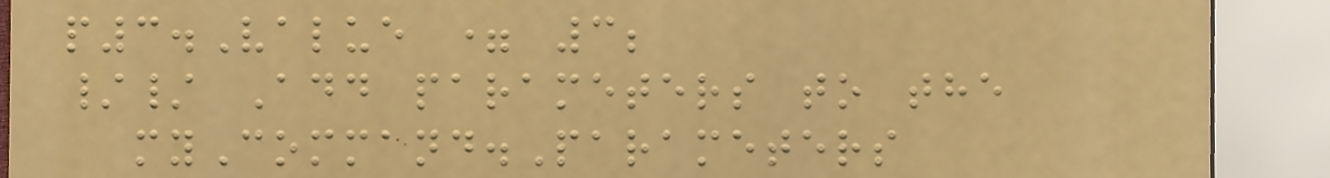p3.Value = 3;
// Add parameters to the
myCommand.Parameters
